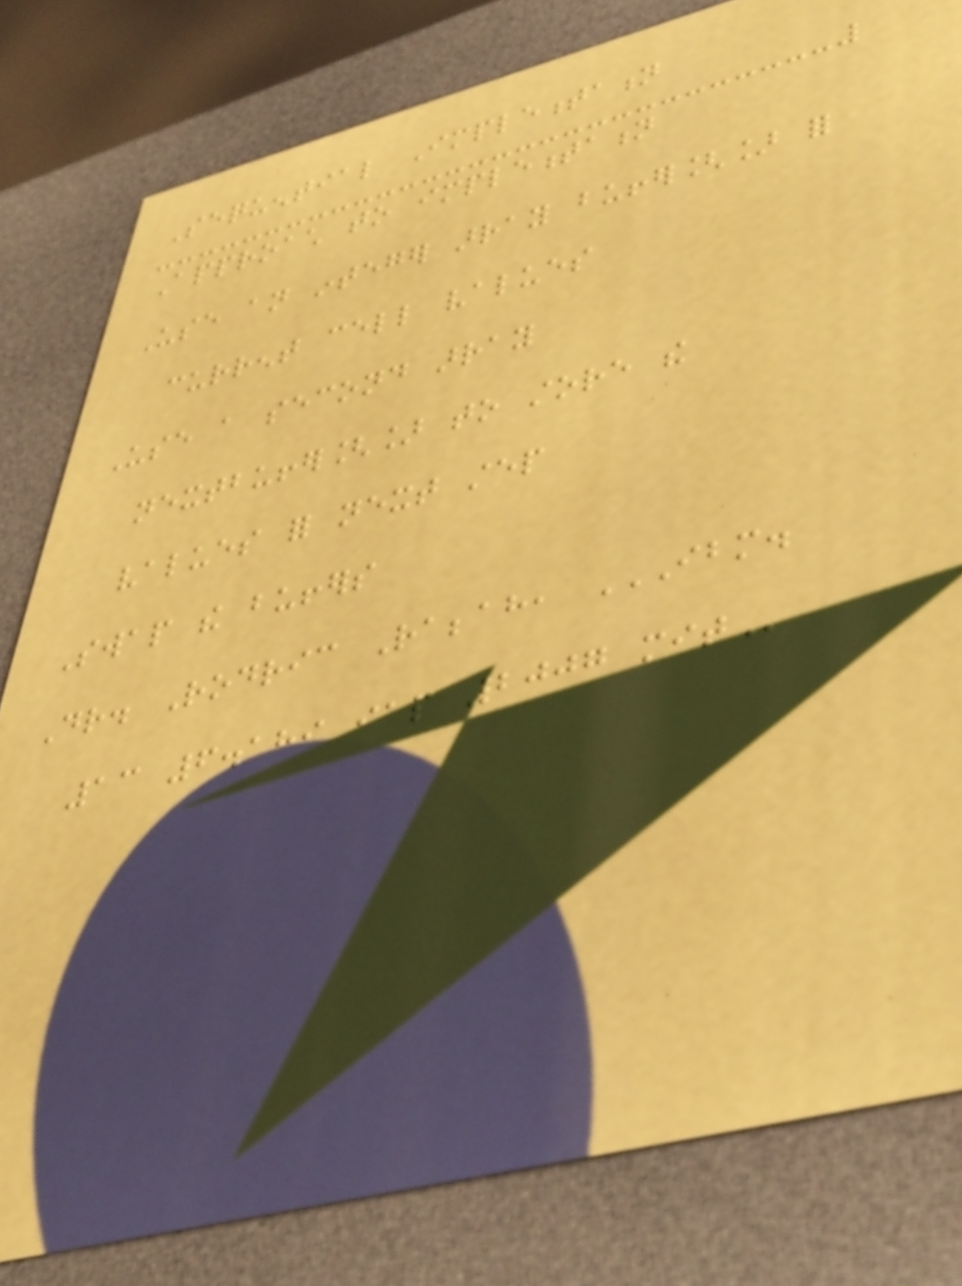Sequential Implementation
Approach to implementation
Use an integer array buffer[] for
current cell values
Use a second array
nextbuffer[] to store the
values for next step
Swap the buffers
Dr. Rodric Rabbah, IBM.
13 6.189 IAP 2007 MIT
